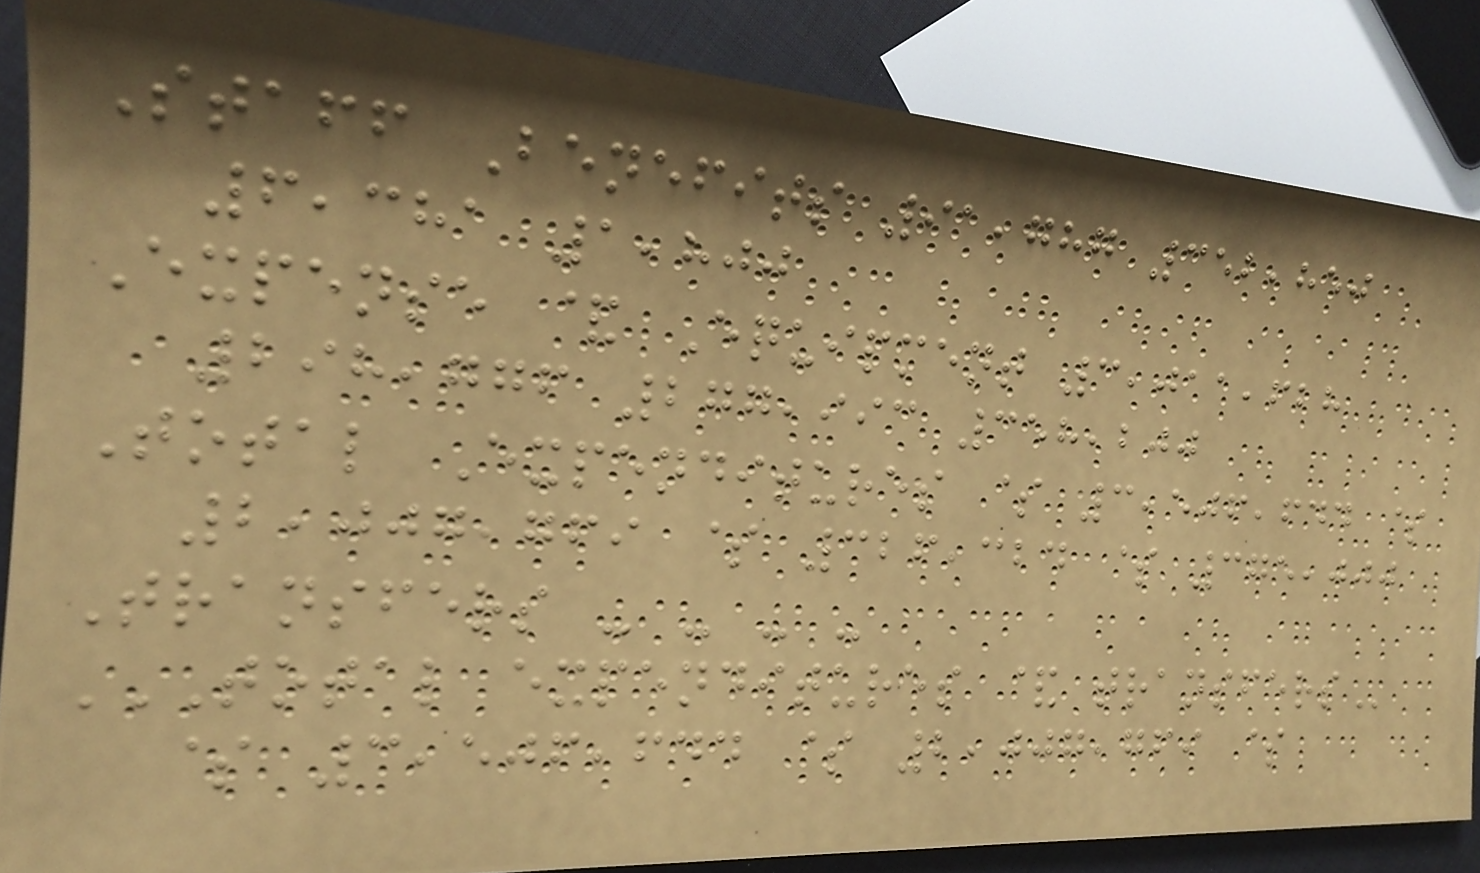Staff Benefits 91,787 352,850
6,381 1,800
Expense & Equipment 3,011,628
298,776 277,993 358,200
Total Expenditures $ 3,506,644 $
2,007,769 $ 326,324 $ 375,000
Transfers - - - -
TOTAL EXPENDITURES & TRANSFERS
$ 3,506,644 $ 2,007,769 $
